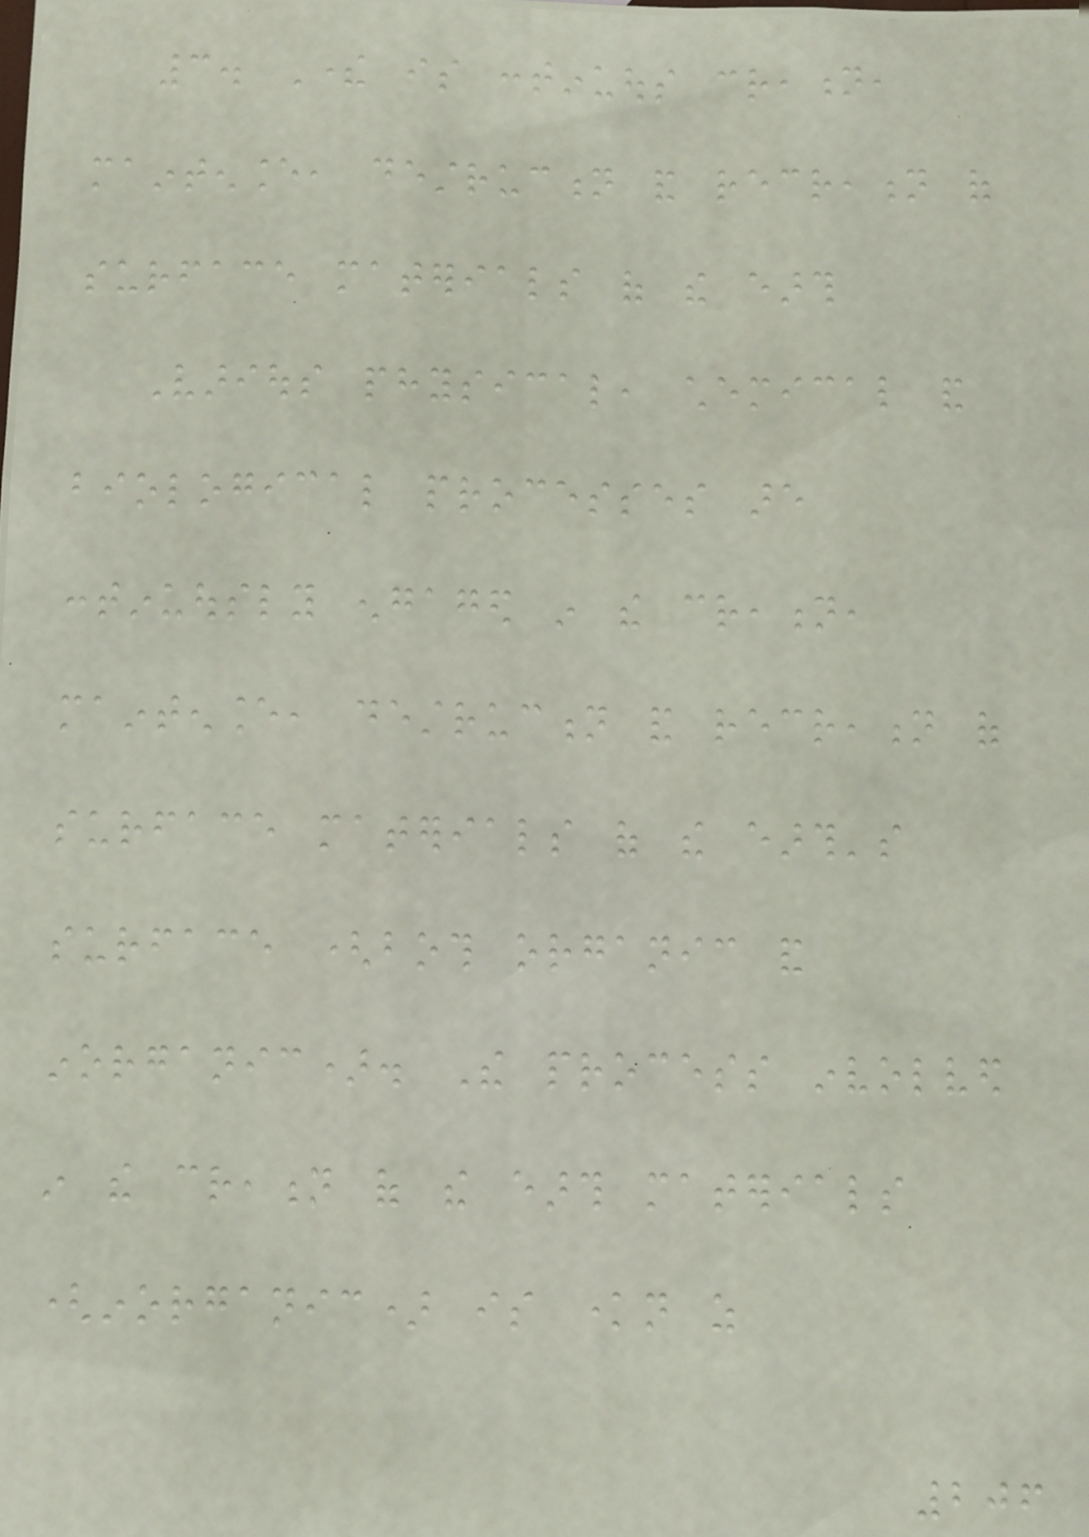3. There is continuous creation,
maintenance, destruction and recreation of
surface materials of the earth
Various physical, chemical and
biological processes are
continuously engaged in the creation,
maintenance, destruction and recreation of
surface materials of the earth's
surface (both organic and
inorganic). The process involved
in the creation of the earth materials
(inorganic) is known as
206
